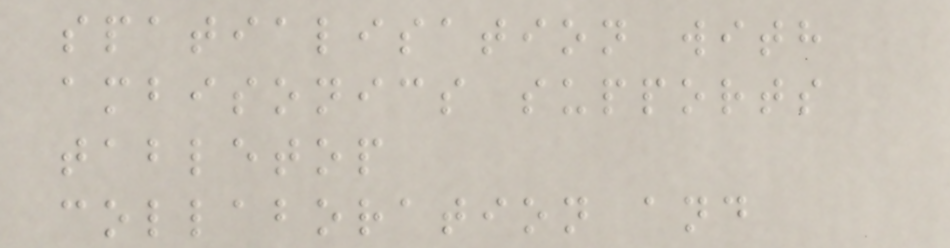spatialisation with
ambisonics supports
tabletop
collaboration and
